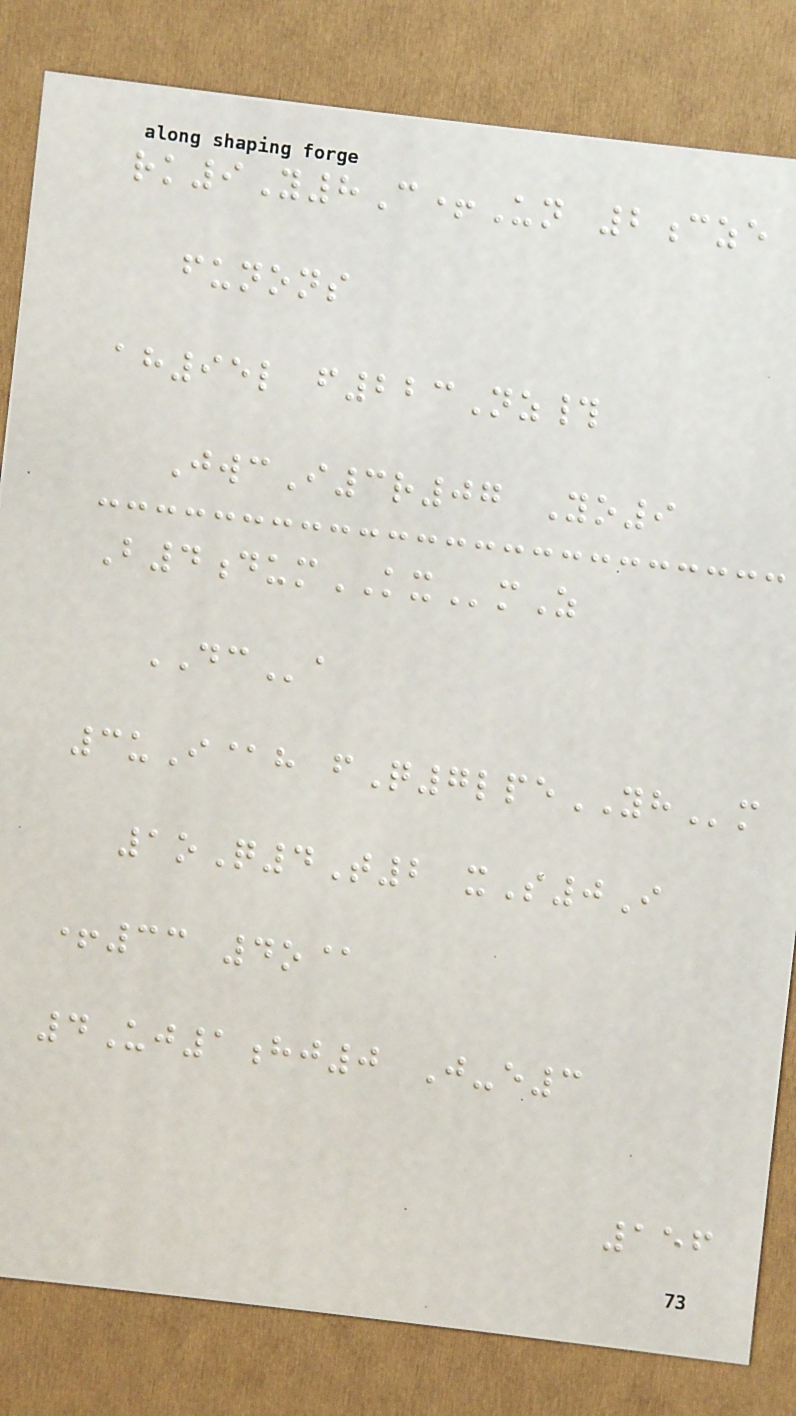rk9Y8C+Un 2cze
funons
ah95l f223Nz#
JwcI3r07 Yo9
B4dumKXmZ
DCa
3uI@h fQ7lpeYHm
1oQ4T2 xS0I
+33 4o@
4Uj1hj0 J-e3
156
